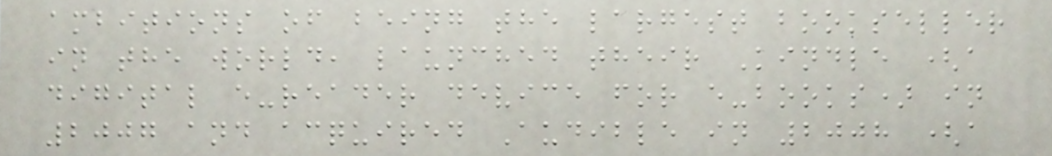ambitions of being the largest bookseller
in the world, launched their Kindle (a
digital e-reader device for e-books) in
2007 and acquired Audible in 2008 (a
